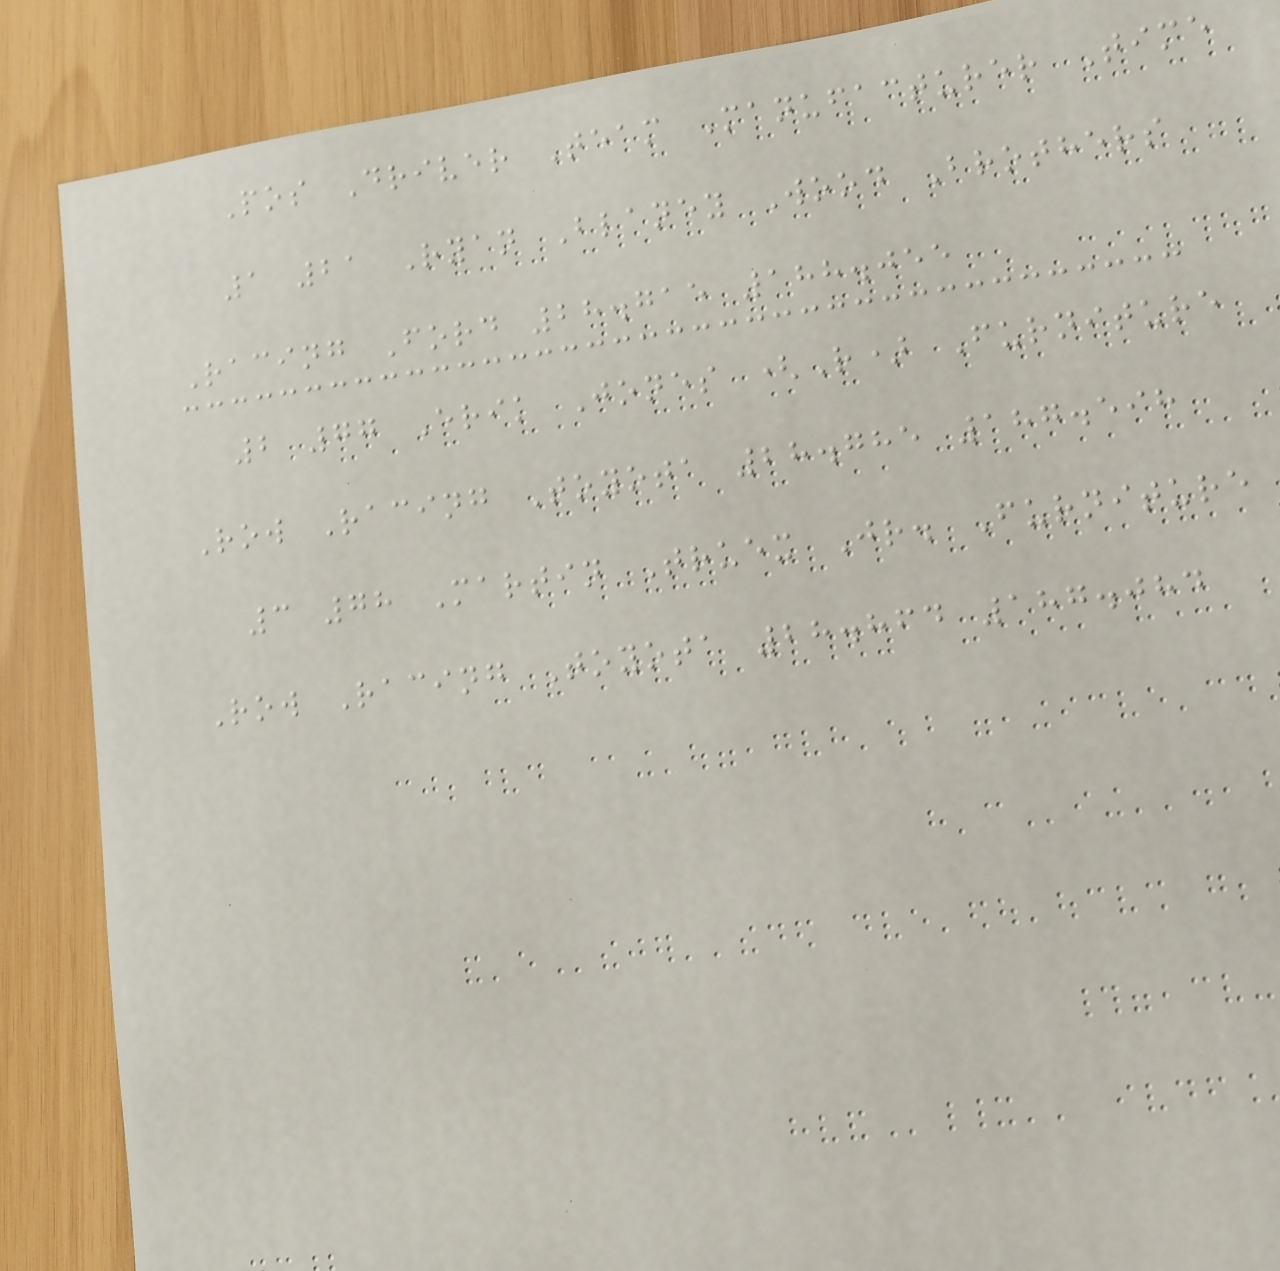Pos Driver Team Manufacturer Time
1 21 Ryan Blaney Wood Brothers
Racing Ford 28.715 188.055
2 77 Erik Jones (R) Furniture
Row Racing Toyota 28.785 187.598
3 78 Martin Truex Jr. Furniture
Row Racing Toyota 28.864 187.084
